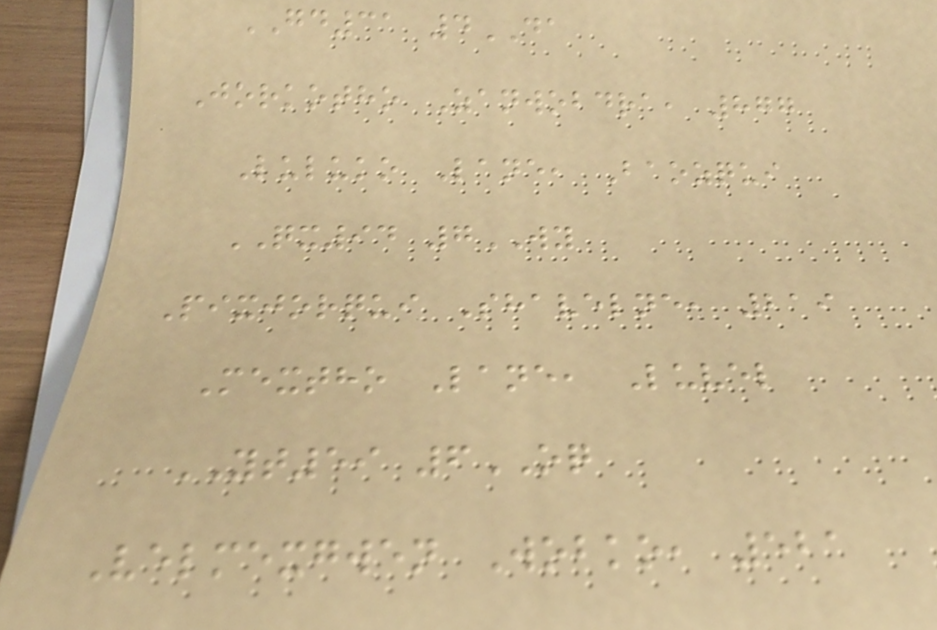GD31 4DA
Jorkotho Zanwobdra, 877
Luluko Lane, Baozqui
QX94 7WY
Pixjorqui Shavelne, 219
Mextho Lane, Luvel
YT59 6OQ
Velmexgwen Wobko, 521
